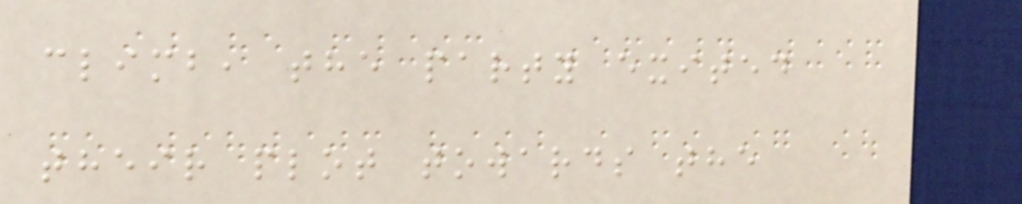climb, the party exited
their plot towards the
